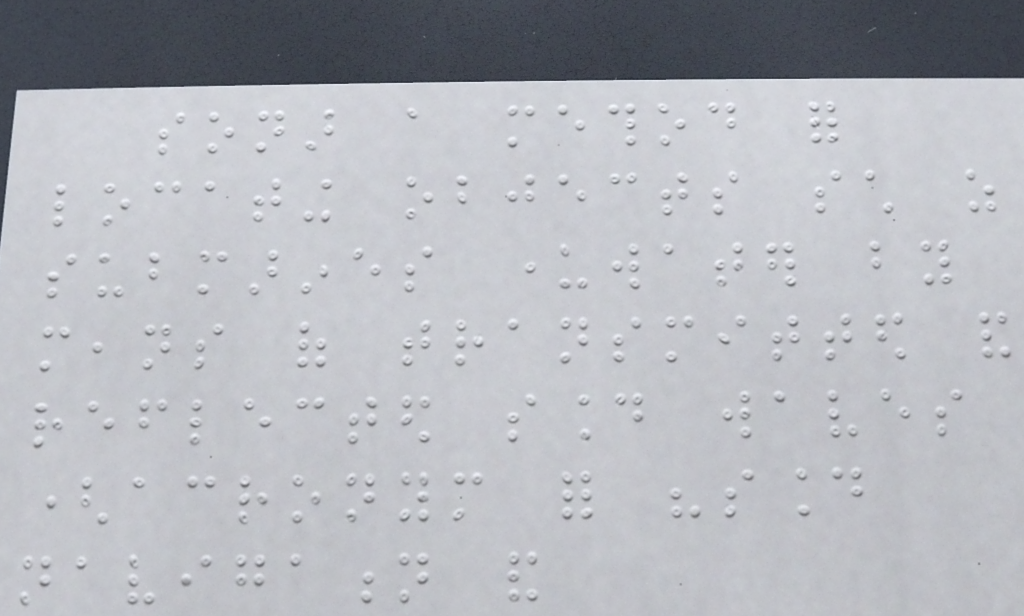sonar a method for
locating objects such as
submarines underwater by
means of transmitted and
reflected sound waves
(acronym for "sound
navigation and
